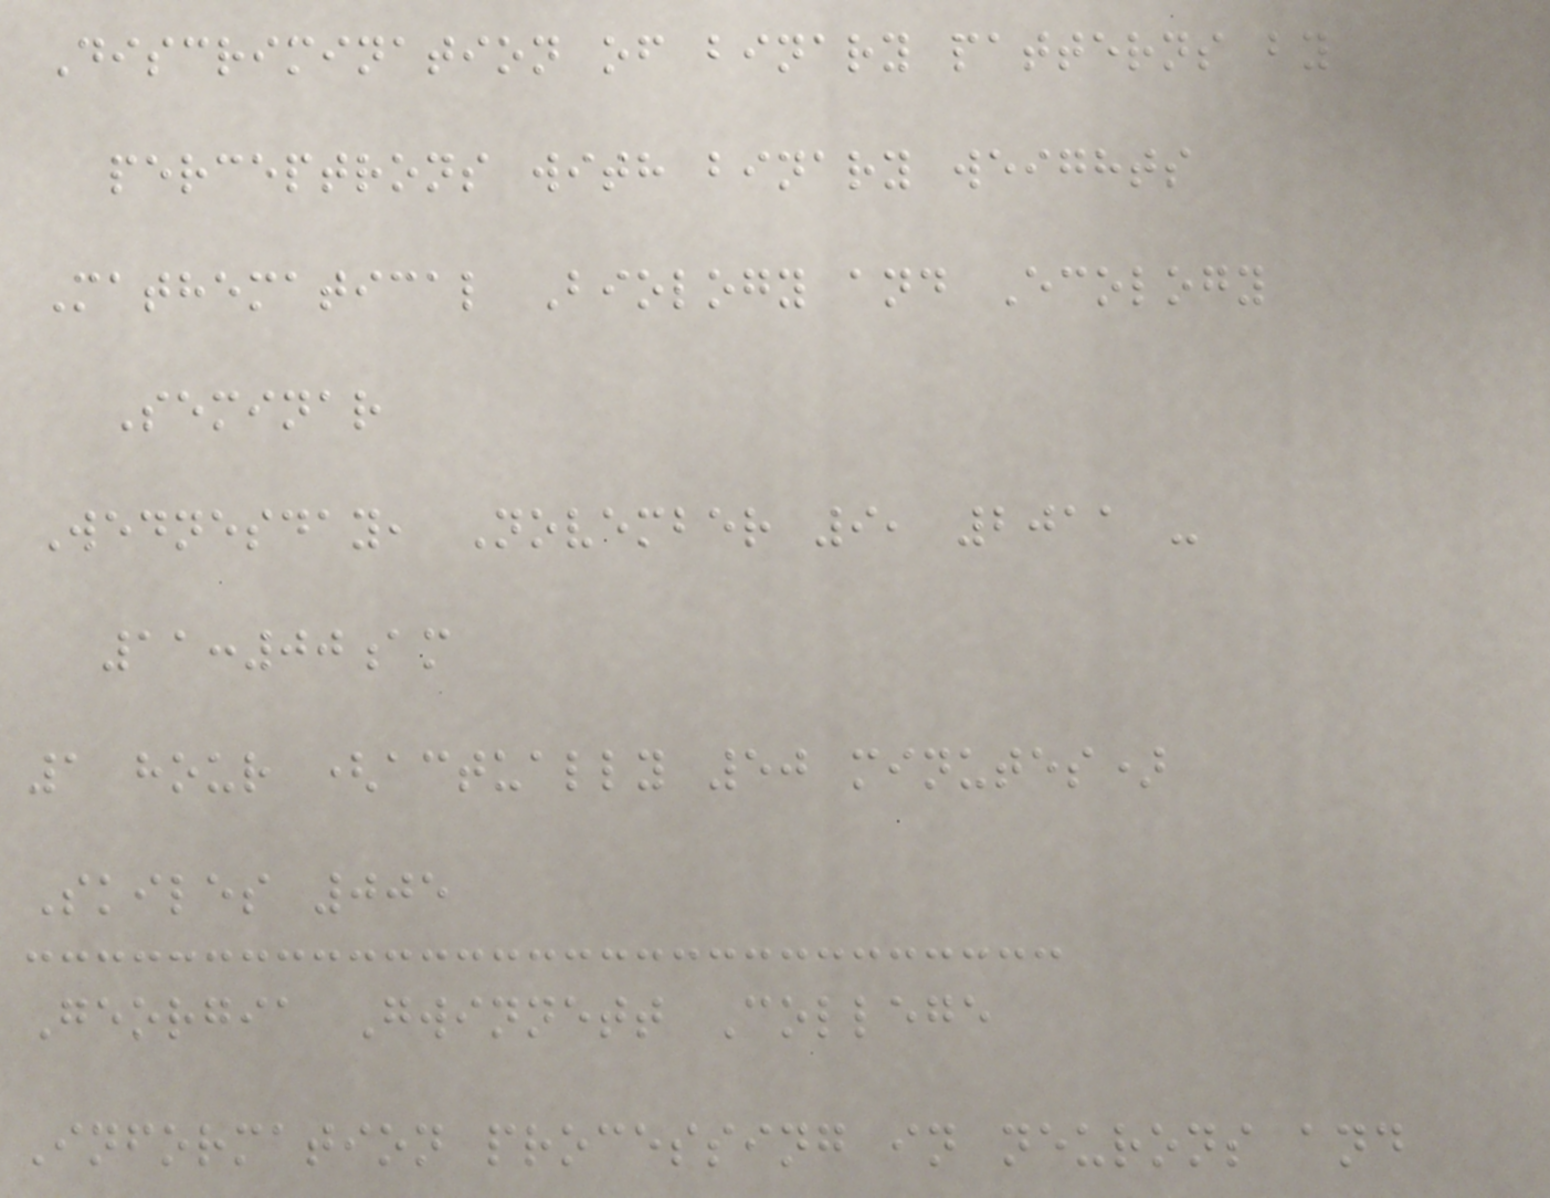Discrimination of binary patterns by
perceptrons with binary weights
Mathematical Biology and Ecology
Seminar
Wednesday, November 9, 2011 -
11:00am
1 hour (actually 50 minutes)
Skiles 005
Georgia Gwinnett College
Information processing in neurons and
